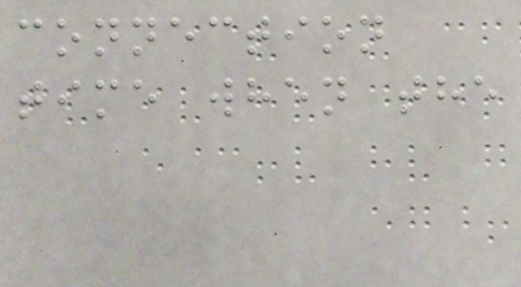connection
time when the
